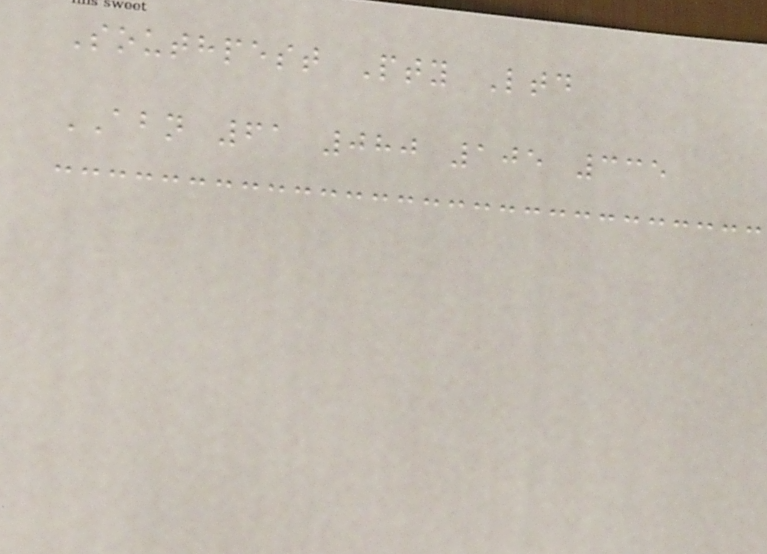Southpest Pty Ltd
ABN 61 080 105 335
